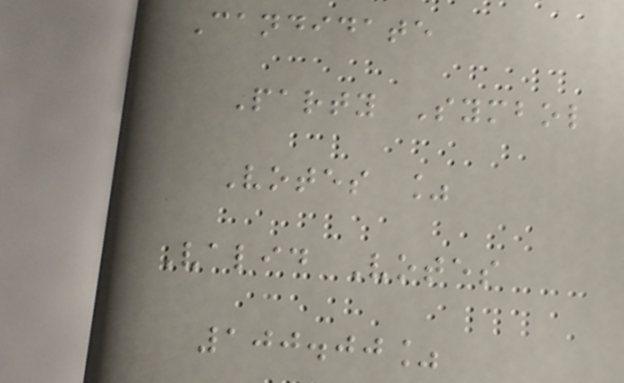Candidate
Party Symbol
Votes %
Valid Votes
100.00%
